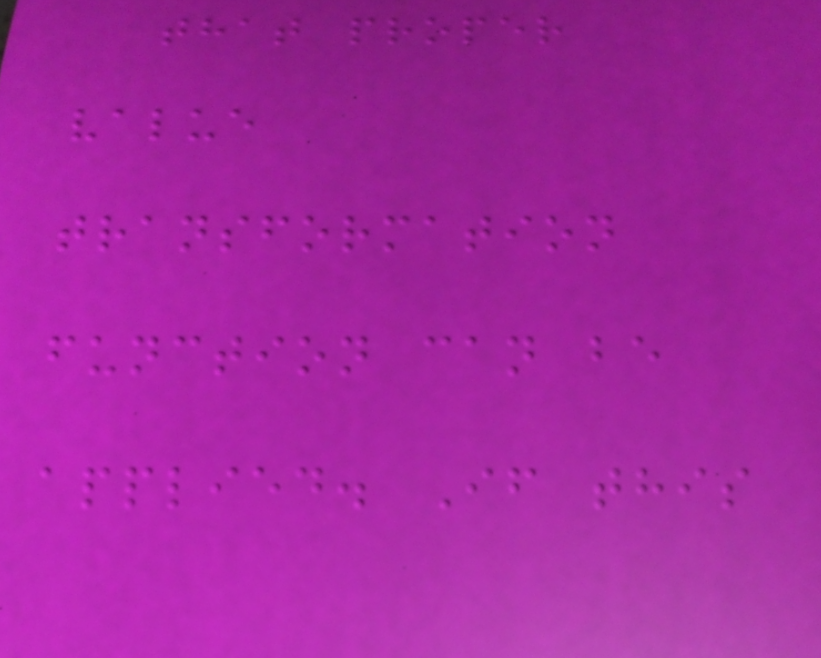that proper
value
transformation
function can be
applied. If this
